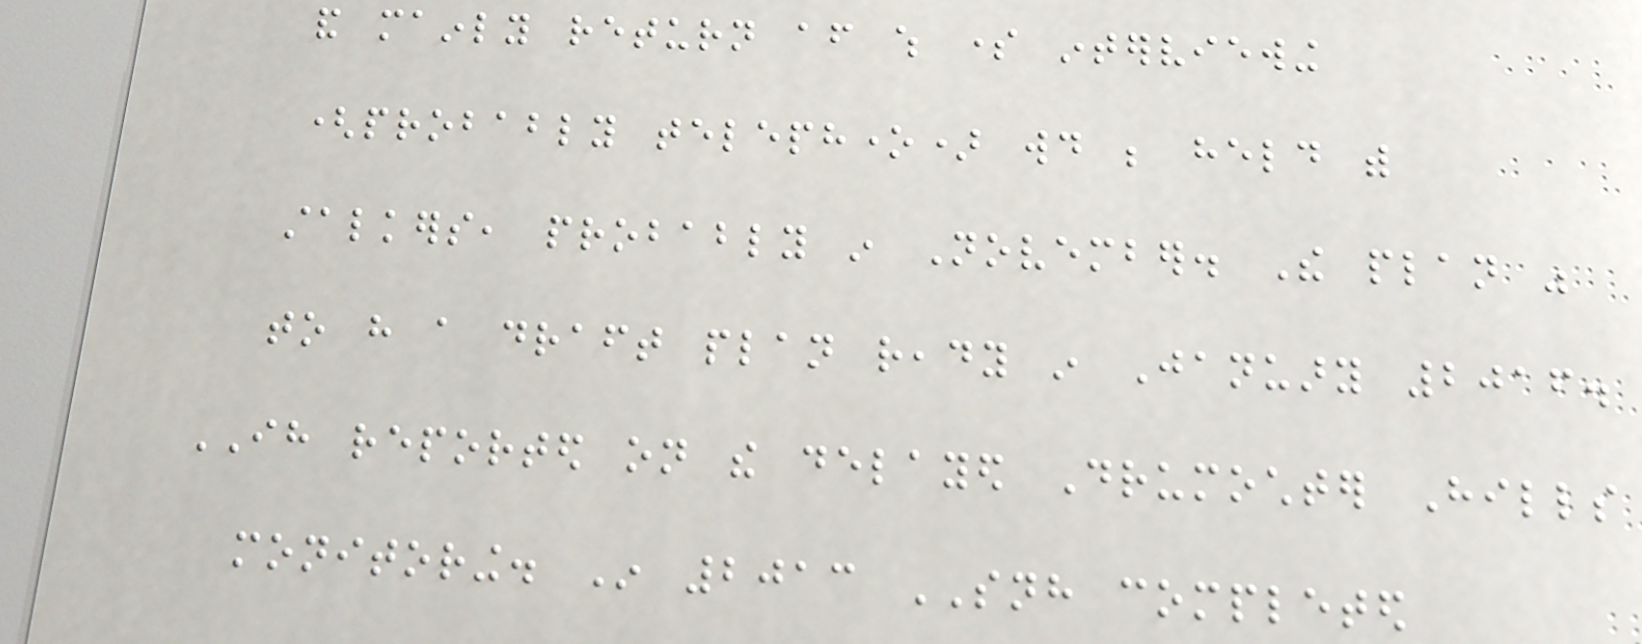and mainly return after which some interviewing
(probably telephone) would be held with
stalkers, probably in November. The plan was
to have a draft plan ready in January 2016.
IH reported on the delayed Drumochter Hills
monitoring. In 2013 SNH completed
